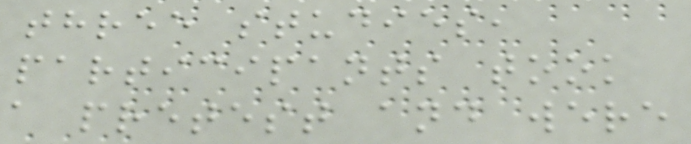three studies,
participants took
a pretest and were
